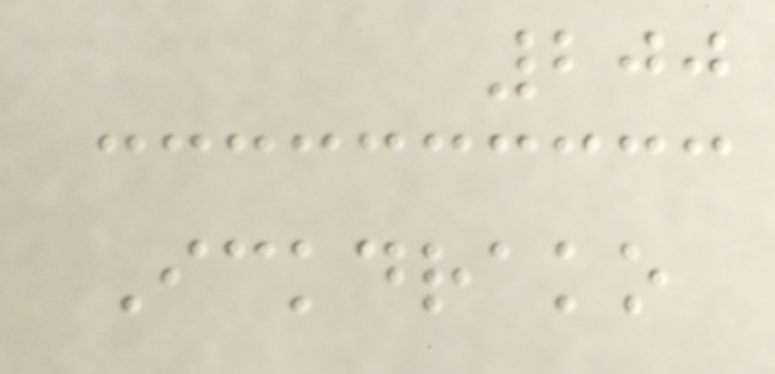200
Ickdrako
